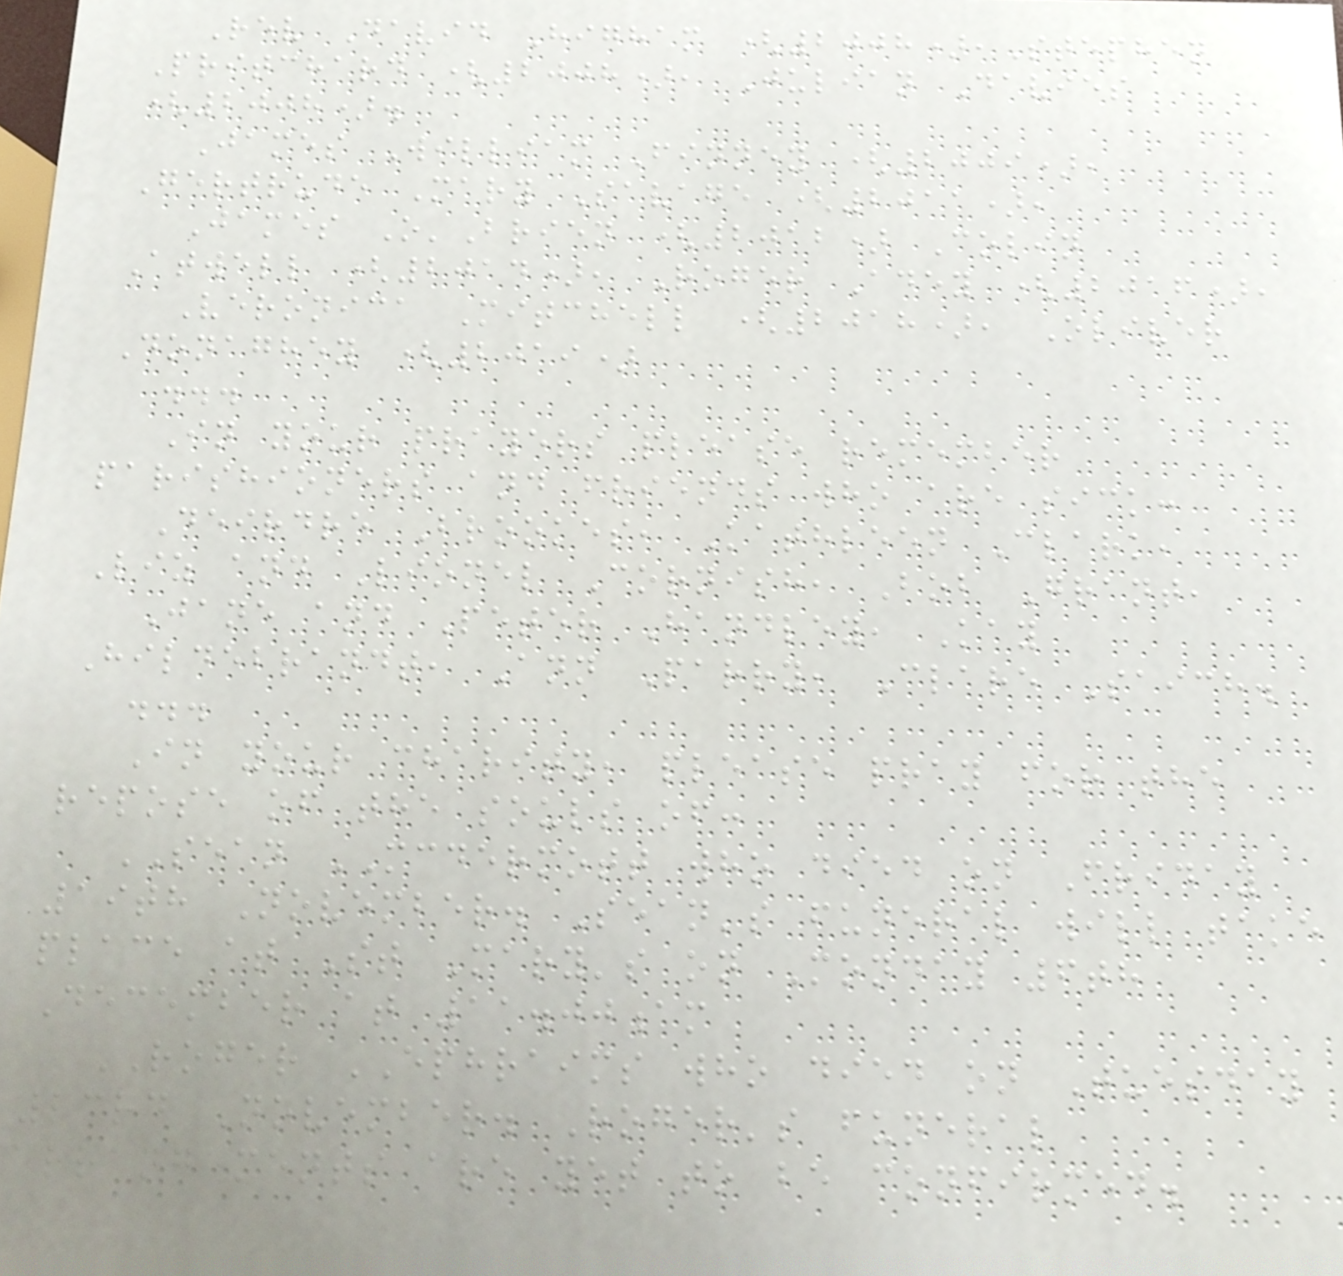Rev David Higham (2008),Stephen
Pritchard (2008), Julian Davies
(2008).
James William Finney (2009),
Gertrude Mary Savage (2011),
James O'Brien (2012) Colin
Atwell (2014), Roger Adey (2016),
Veronica Mitchell (2018), Oliver
Donaghey (2019)
...
In your prayers please remember
parishioners and friends who are sick:
Deirdre Brookes, Kathleen Clark,
Liz and Lionel Cornish, Bob Grant,
Jane and Peter Handley, Kay
Hildebrandt, Ann Parry, Clare Saich.
...
In your charity, please pray for the
repose of the souls of:
SEAN MCDERMOTT who died on Friday
19th November. Sean's funeral will take
place at St Mary's on Monday 6th
December at 11.00am
ROGER EPHRAIMS who died on Tuesday
23rd November. Roger's funeral
arrangements are yet to be confirmed.
